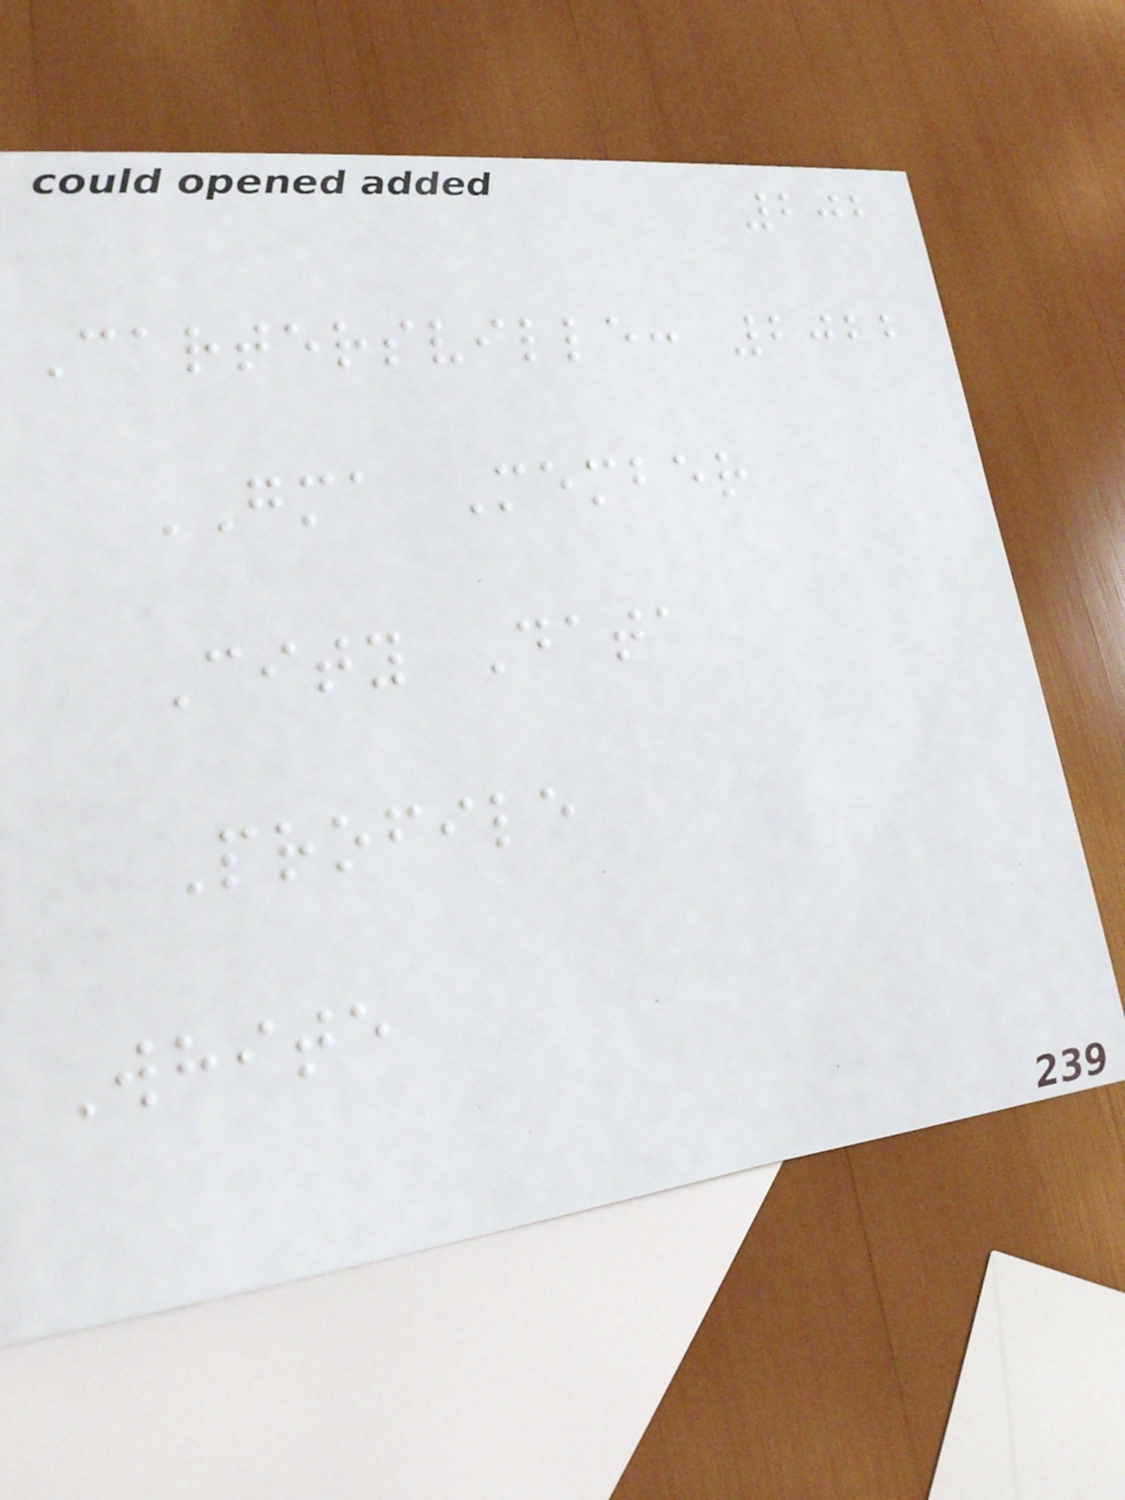202
Cartersville: 2022
GMA Member
City Data
Profile
White
